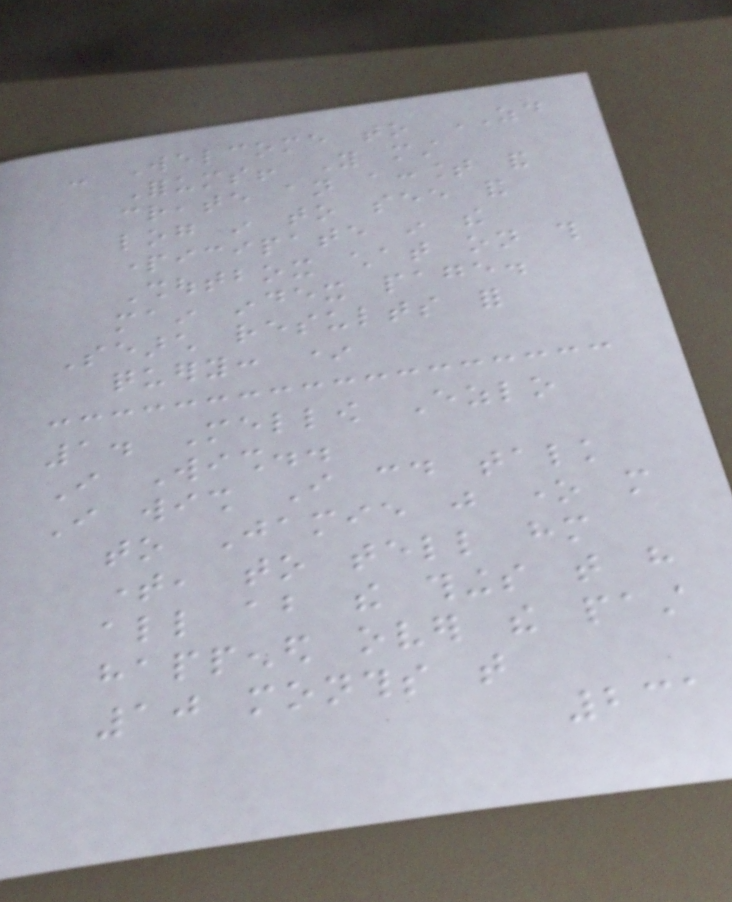- Welcome to ZD
Forums! You must
create an account and
log in to see and
participate in the
Shoutbox chat on this
main index page.
Search results for
query: *
1. Mellow Ezlo
I Wish..
I wish I could talk
to Jamie just one more
time, to tell him
all about the things that have
happened over the past
10 months that
231
